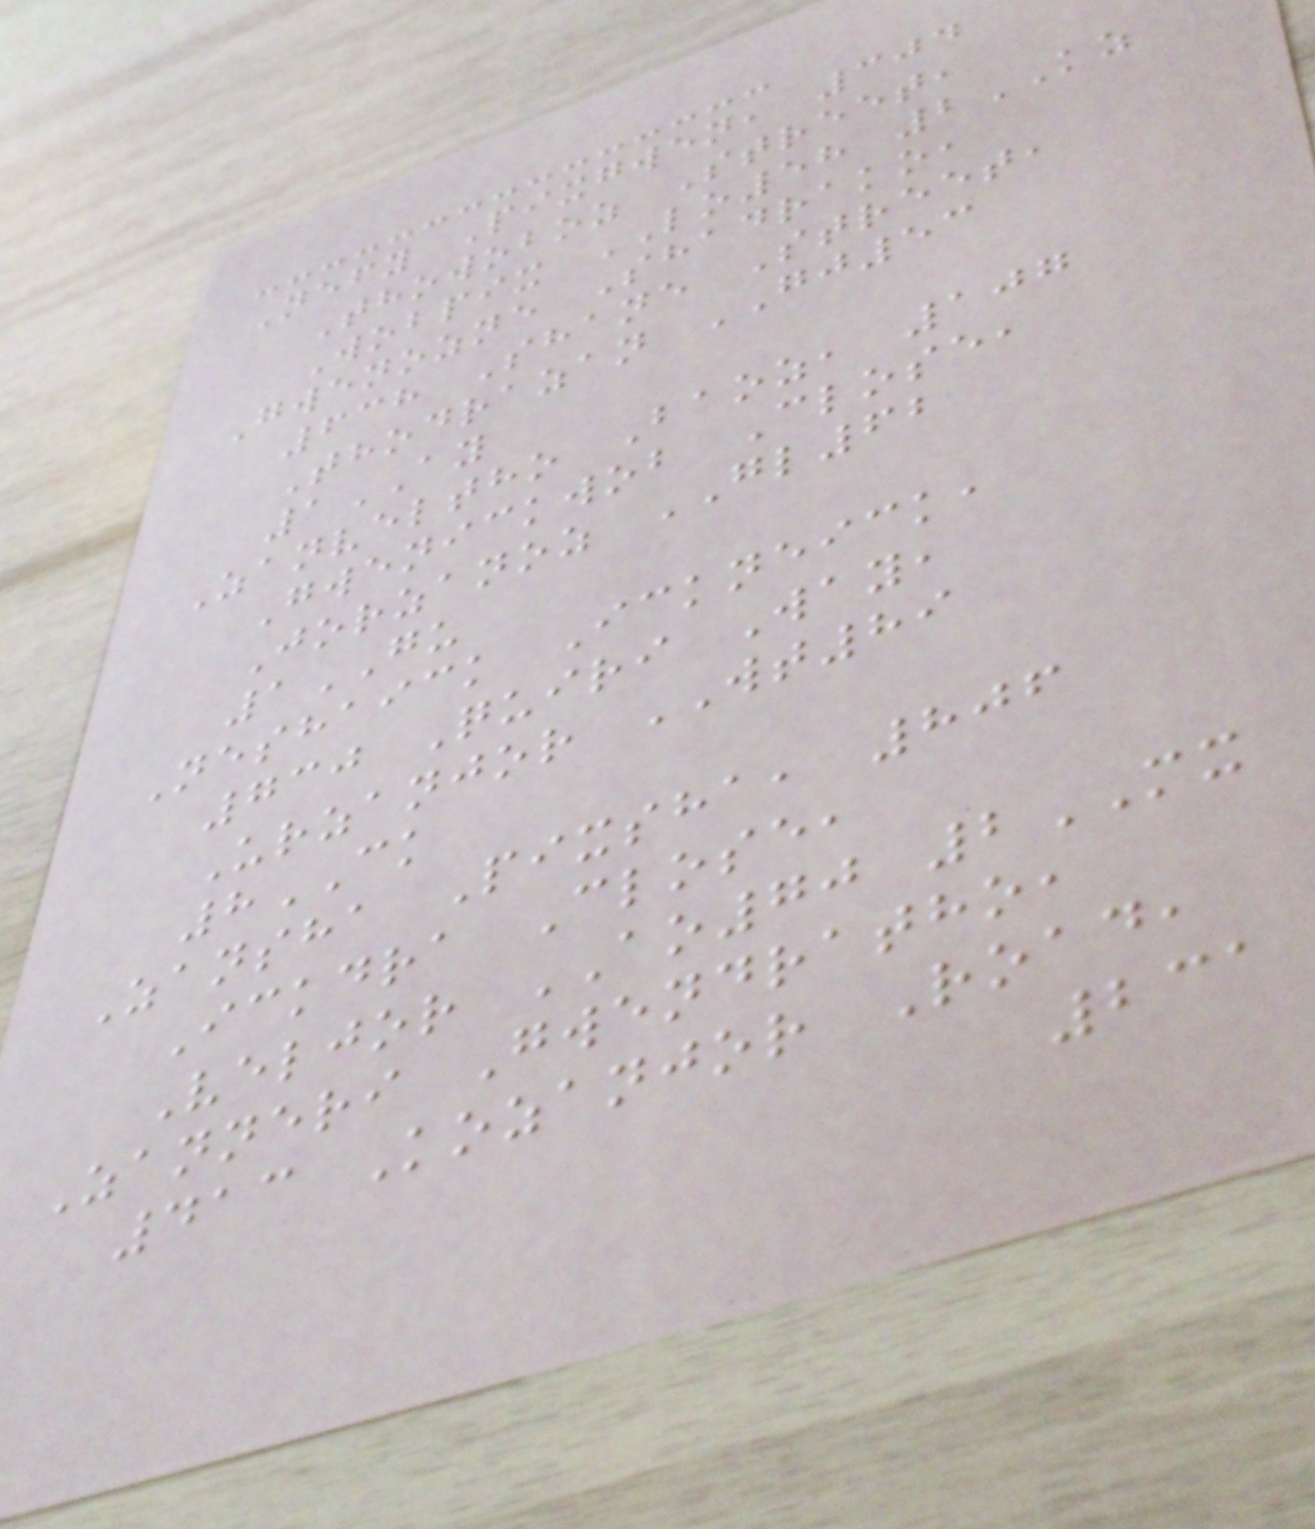Nefy Pixgwen, 304
Thowoboz Street,
Wobpix LO58 2KZ
Gwenozne Shadrako,
638 Shane Street,
Thodrazan GJ53
1AY
Zanveltho Baoz, 107
Gwenickwob Close,
Jorzanoz GL62
1GU
Neshaick Ickneick,
730 Quiri Way,
Urzanjor WT89
8CK
Zansha Pixsha, 806
Ickdra Close,
Veljor AO70 2MX
Zanneri Gwendratho,
413 Kozanjor Road,
231
